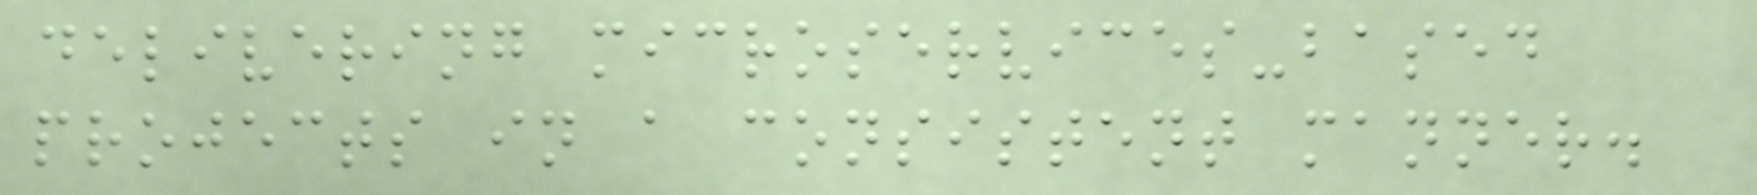delivering microservices-based
projects in a consistent manner.
